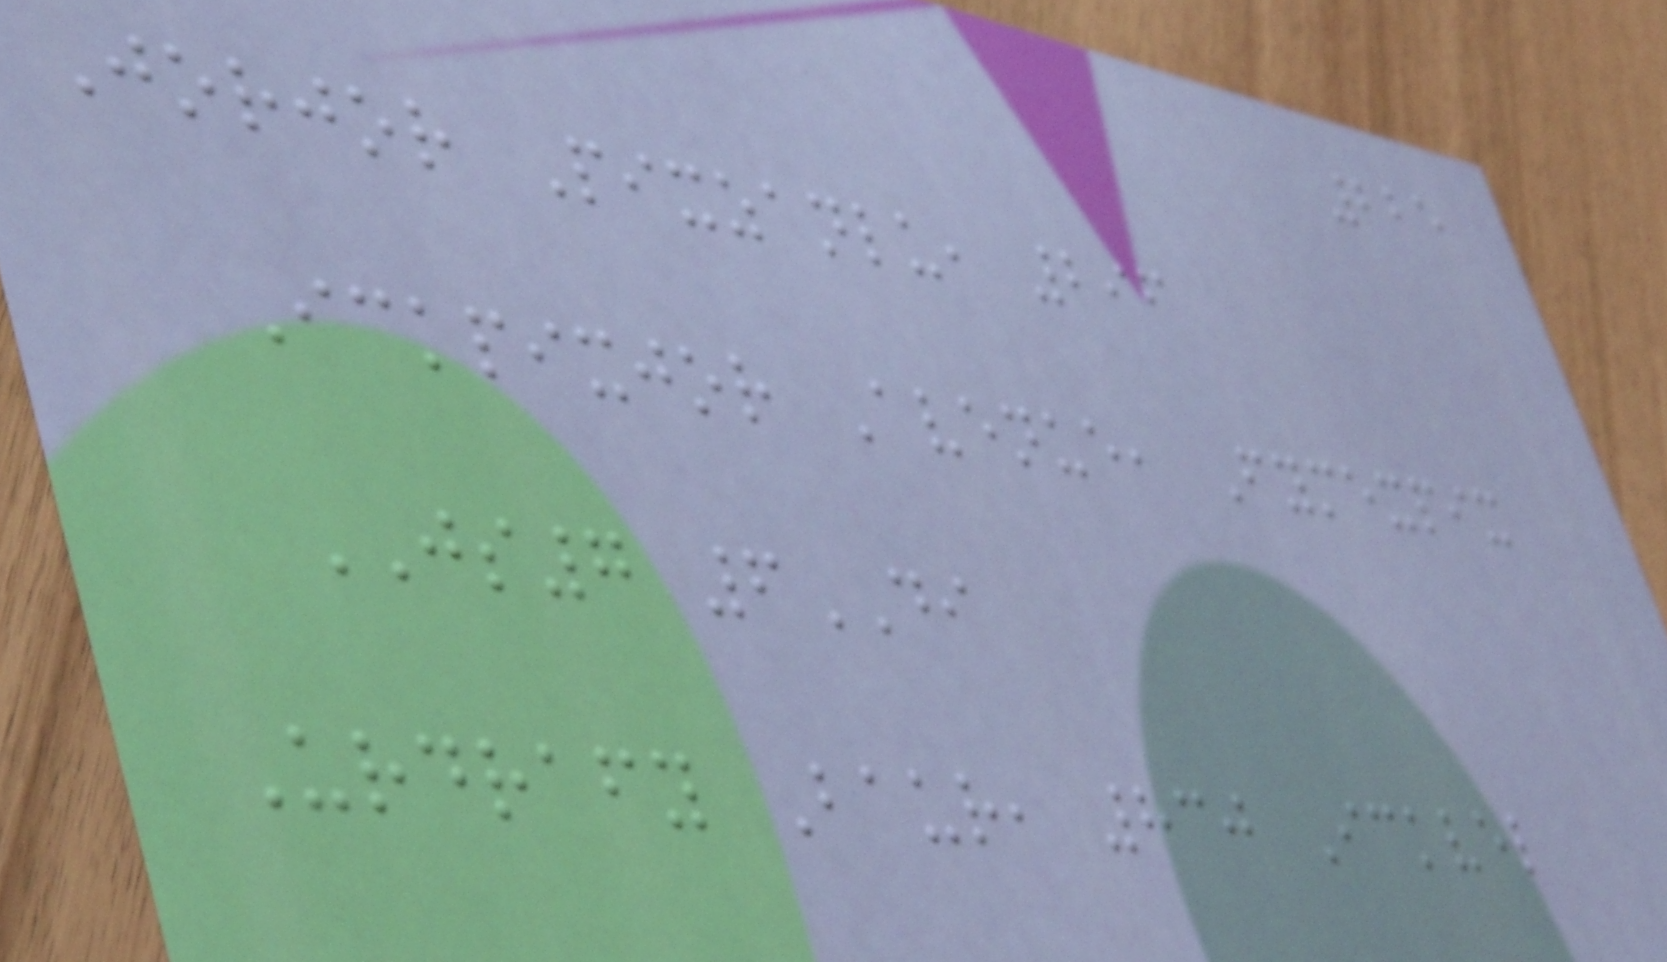225
Jorjor Pixzanlu, 296
Ickpixjor Avenue, Fymexpix
JS7 6DI
Urdrafy Baur, 830 Ickvel
